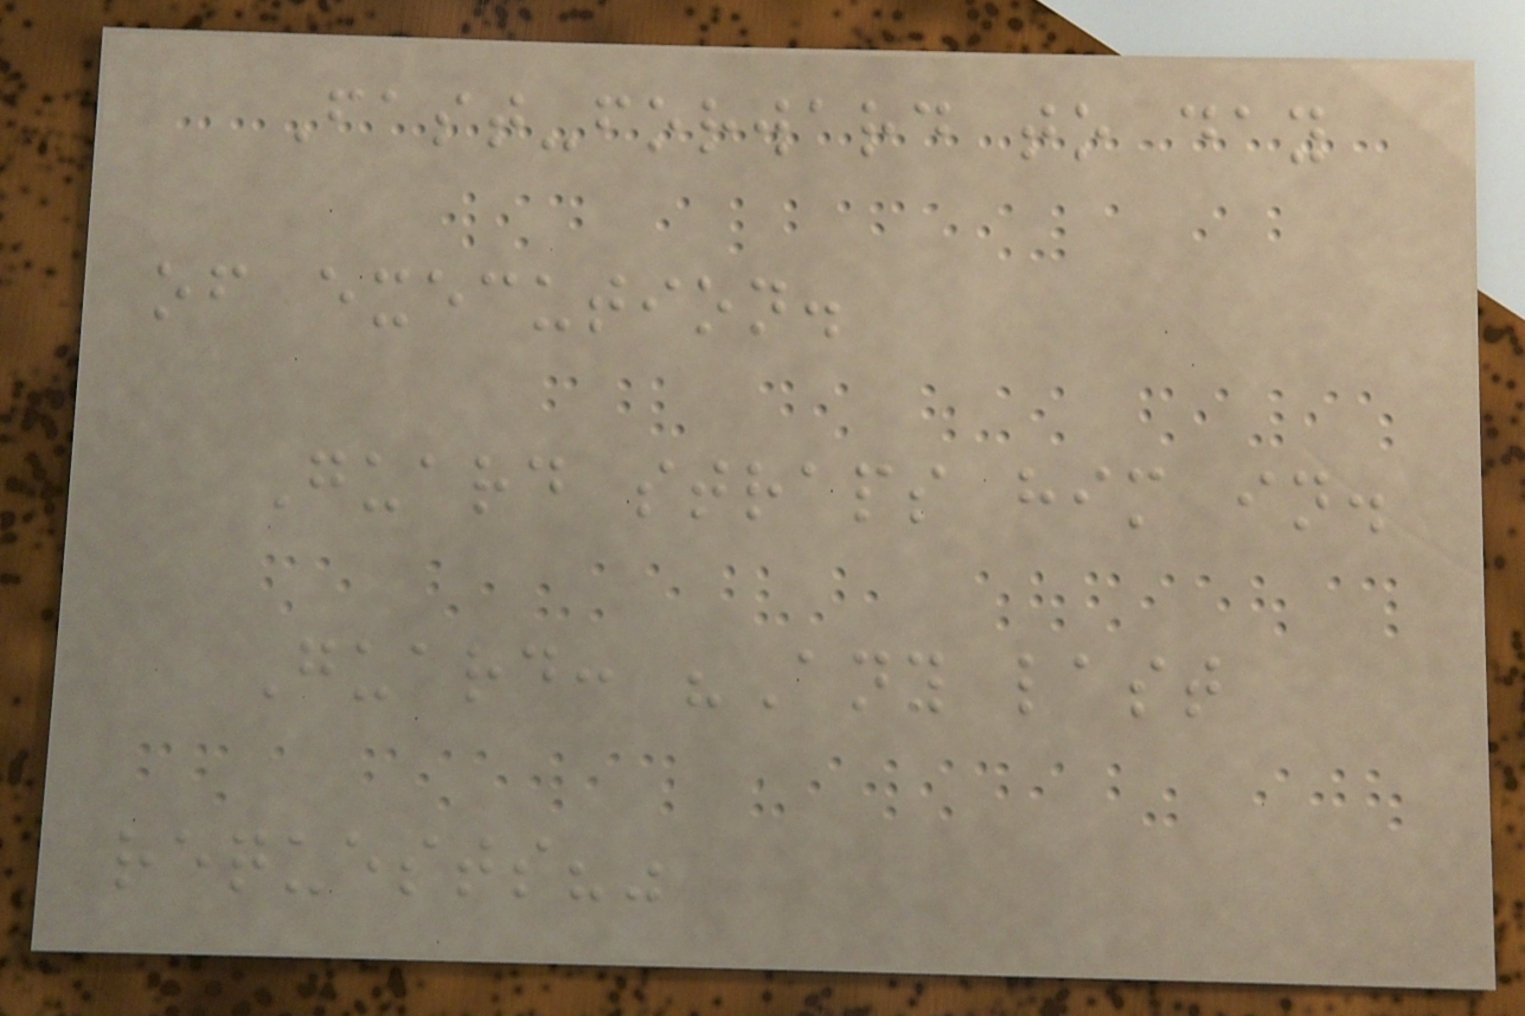Fast-forward to day
of execution.
Guard straps him in.
Guard: "Any last
requests?"
